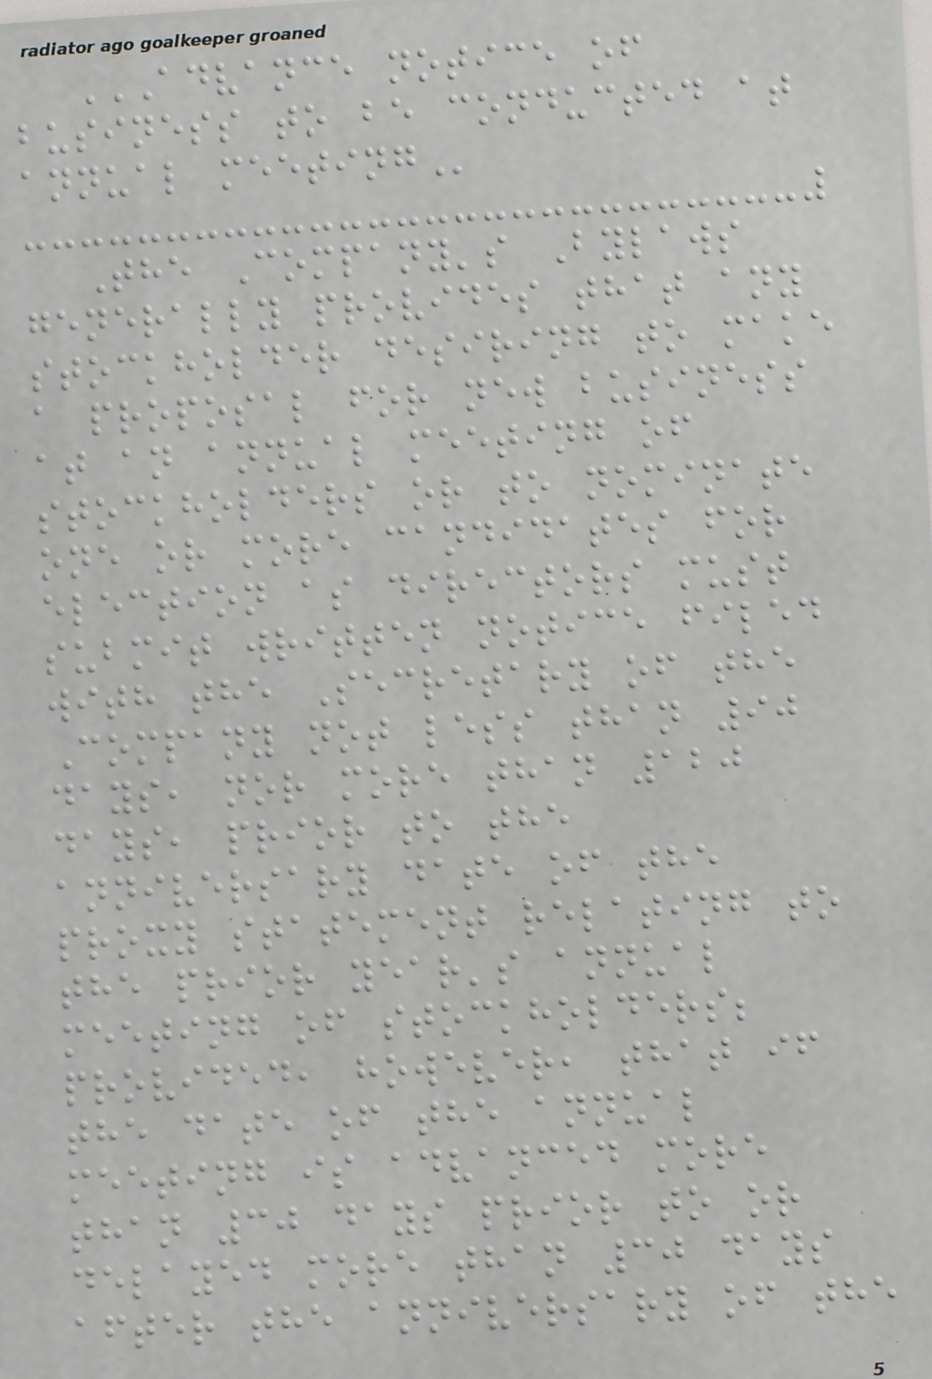ADVANCE NOTICE OF
BUSINESS TO BE CONDUCTED AT
ANNUAL MEETING
The Company's Bylaws
generally provides that any
stockholder desiring to make
a proposal for new business
at an annual meeting of
stockholders or to nominate
one or more candidates for
election as directors must
submit written notice filed
with the Secretary of the
Company not less than 90
days, nor more than 120
days, prior to the
anniversary date of the
proxy statement relating to
the prior year's annual
meeting of stockholders;
provided, however, that if
the date of the annual
meeting is advanced more
than 30 days prior to or
delayed more than 30 days
after the anniversary of the
